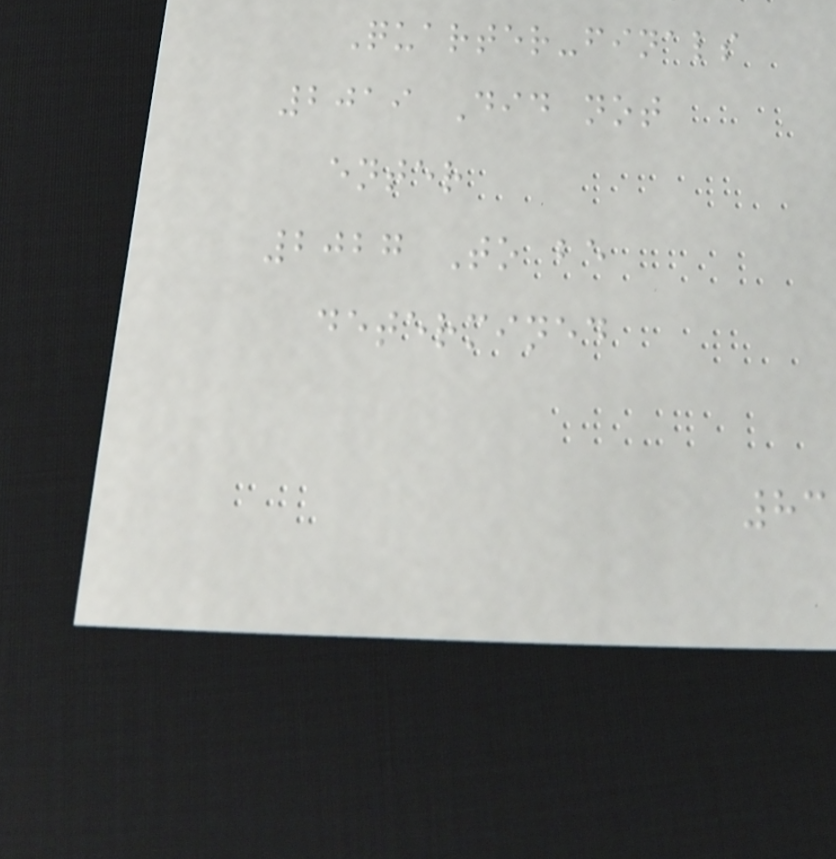Quarter-finals
2019 Did not
enter
2027 To be
determined
83
